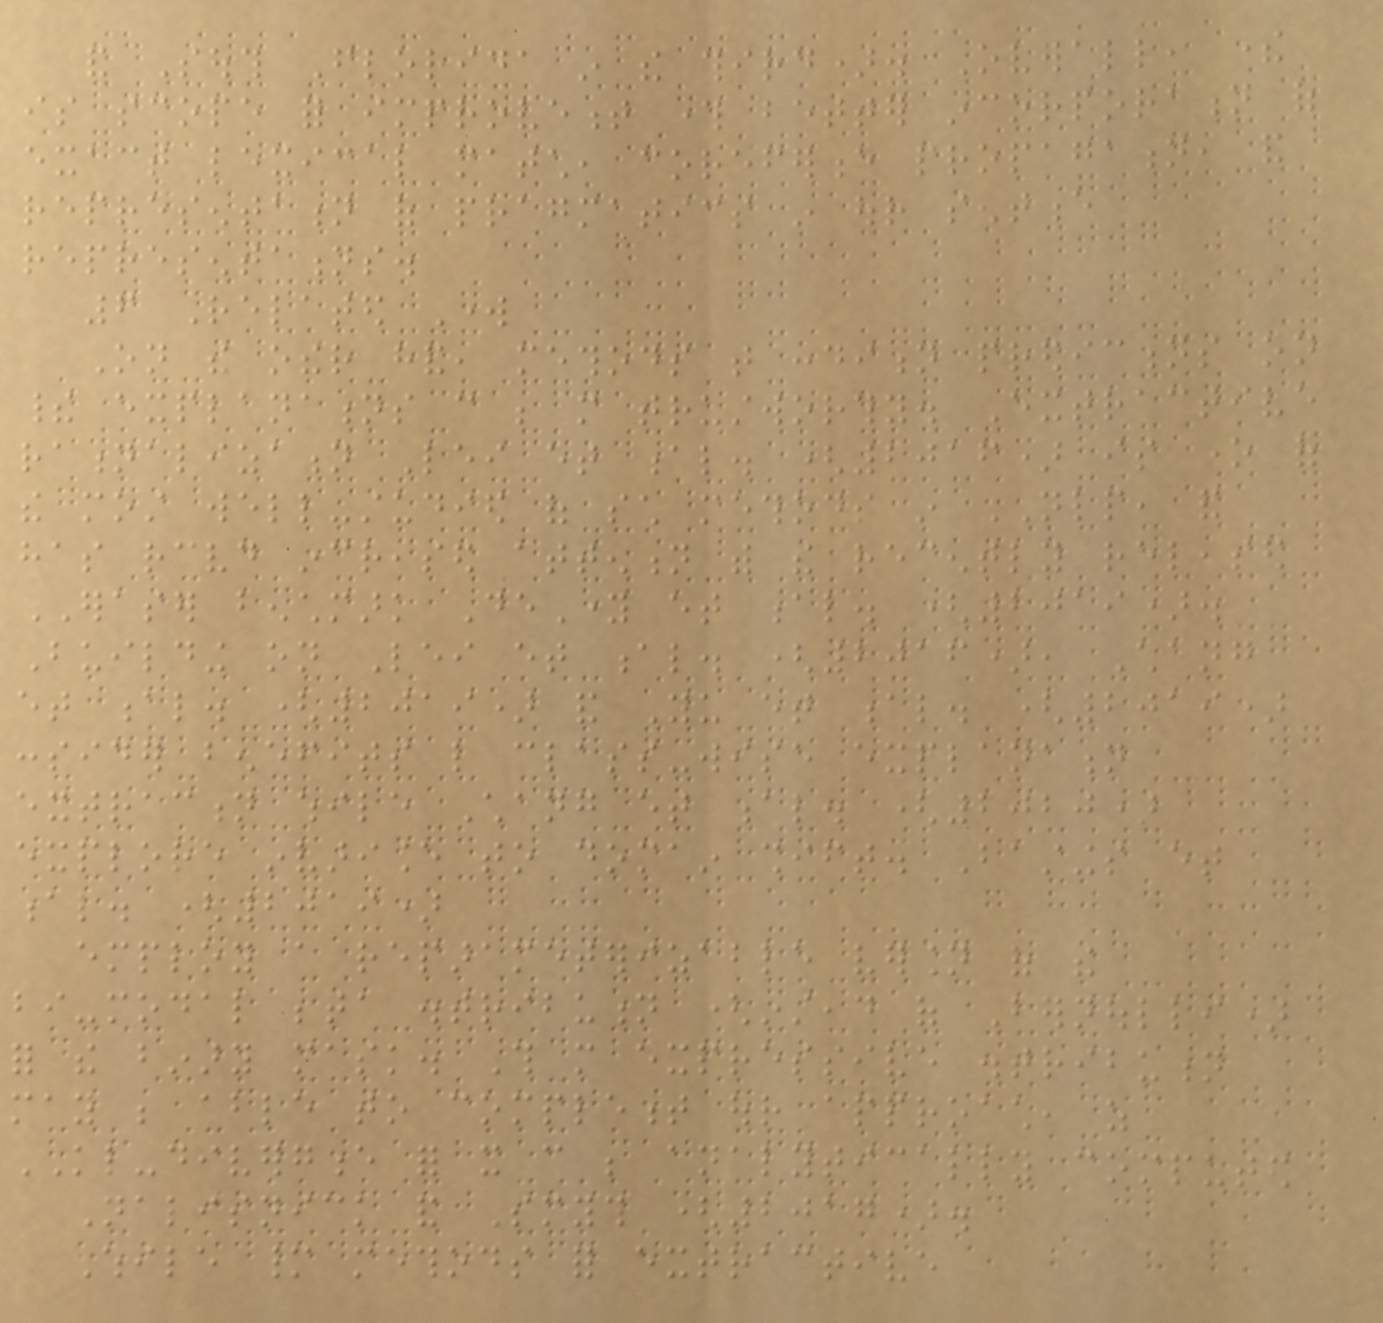and South Florida in the third). Overall, there
is scope for improvement through better incorporation of
exact lexical match, coreference propagation, and
representation of pragmatics in our sentence
representations.
6 Related Work
On the other hand, methods that condition predictions on
their explanations can be more trustworthy. Extractive
rationalization Lei et al. (2016) is one of
the most well-studied of such methods in NLP, and
has received increased attention with the recently released
ERASER benchmark DeYoung et al. (2019).
Building on Lei et al. (2016), Chang
et al. (2019) and Yu et al. (2019)
consider benefits like class-wise explanation
extraction while Chang et al. (2020)
explore invariance to domain shift. Bastings et
al. (2019)
employ a reparameterizable version of the
bi-modal beta distribution (instead of Bernoulli)
for the binary mask. This more expressive distribution
may be able to complement our approach, as
KL-divergence for it can be analytically computed
Nalisnick and Smyth (2017).
While many methods for extractive
